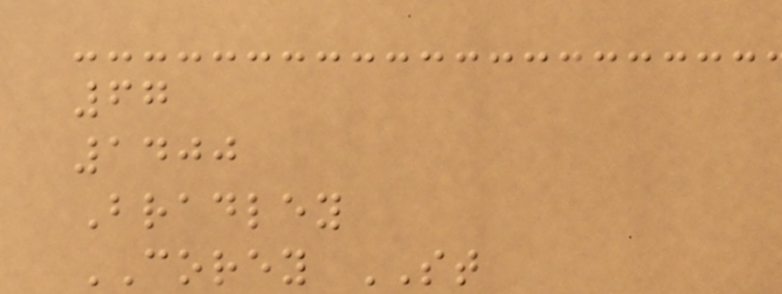67
1400
Bradley
COREY ST
